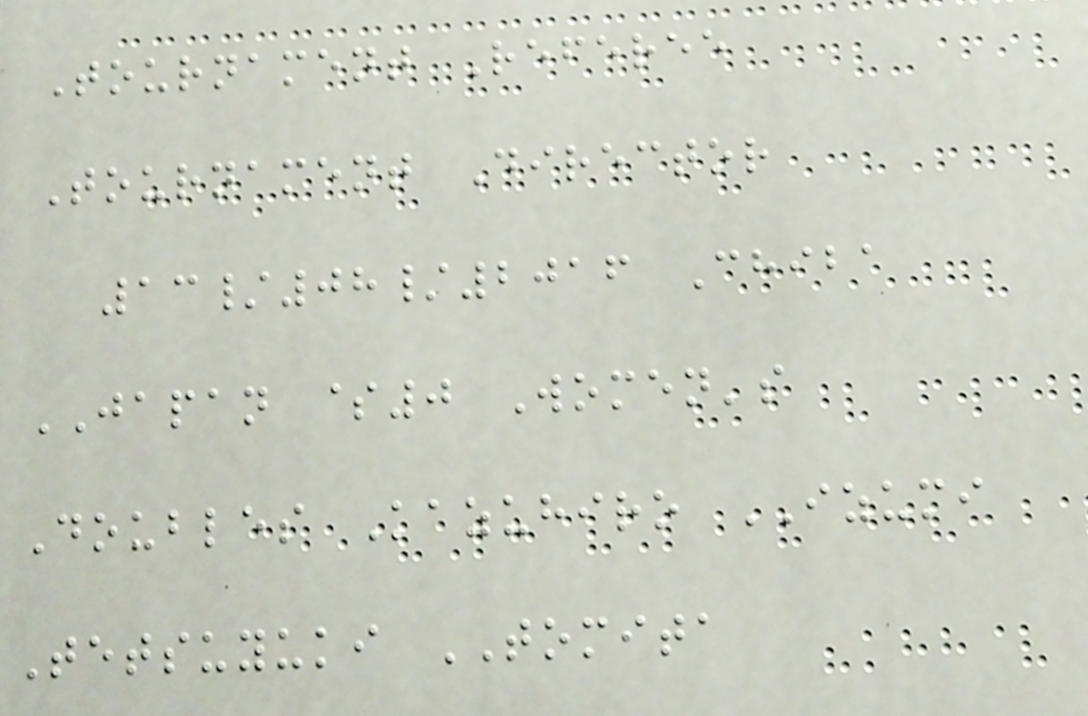Tournament Referee
Tournament Director
13/08/2016 Chiba
JAPAN $0 Women's
Doubles Kazuhiro IZUMI
Tetsuyuki TOMITA
